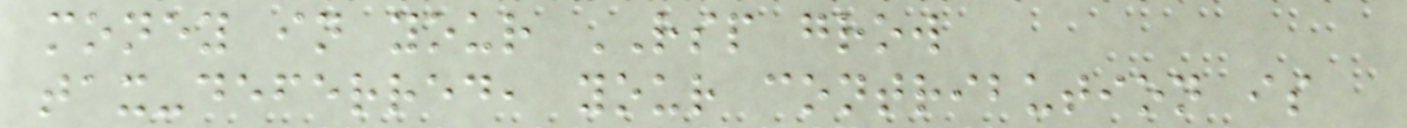money in your RSP grow
tax-deferred, your contribution is
